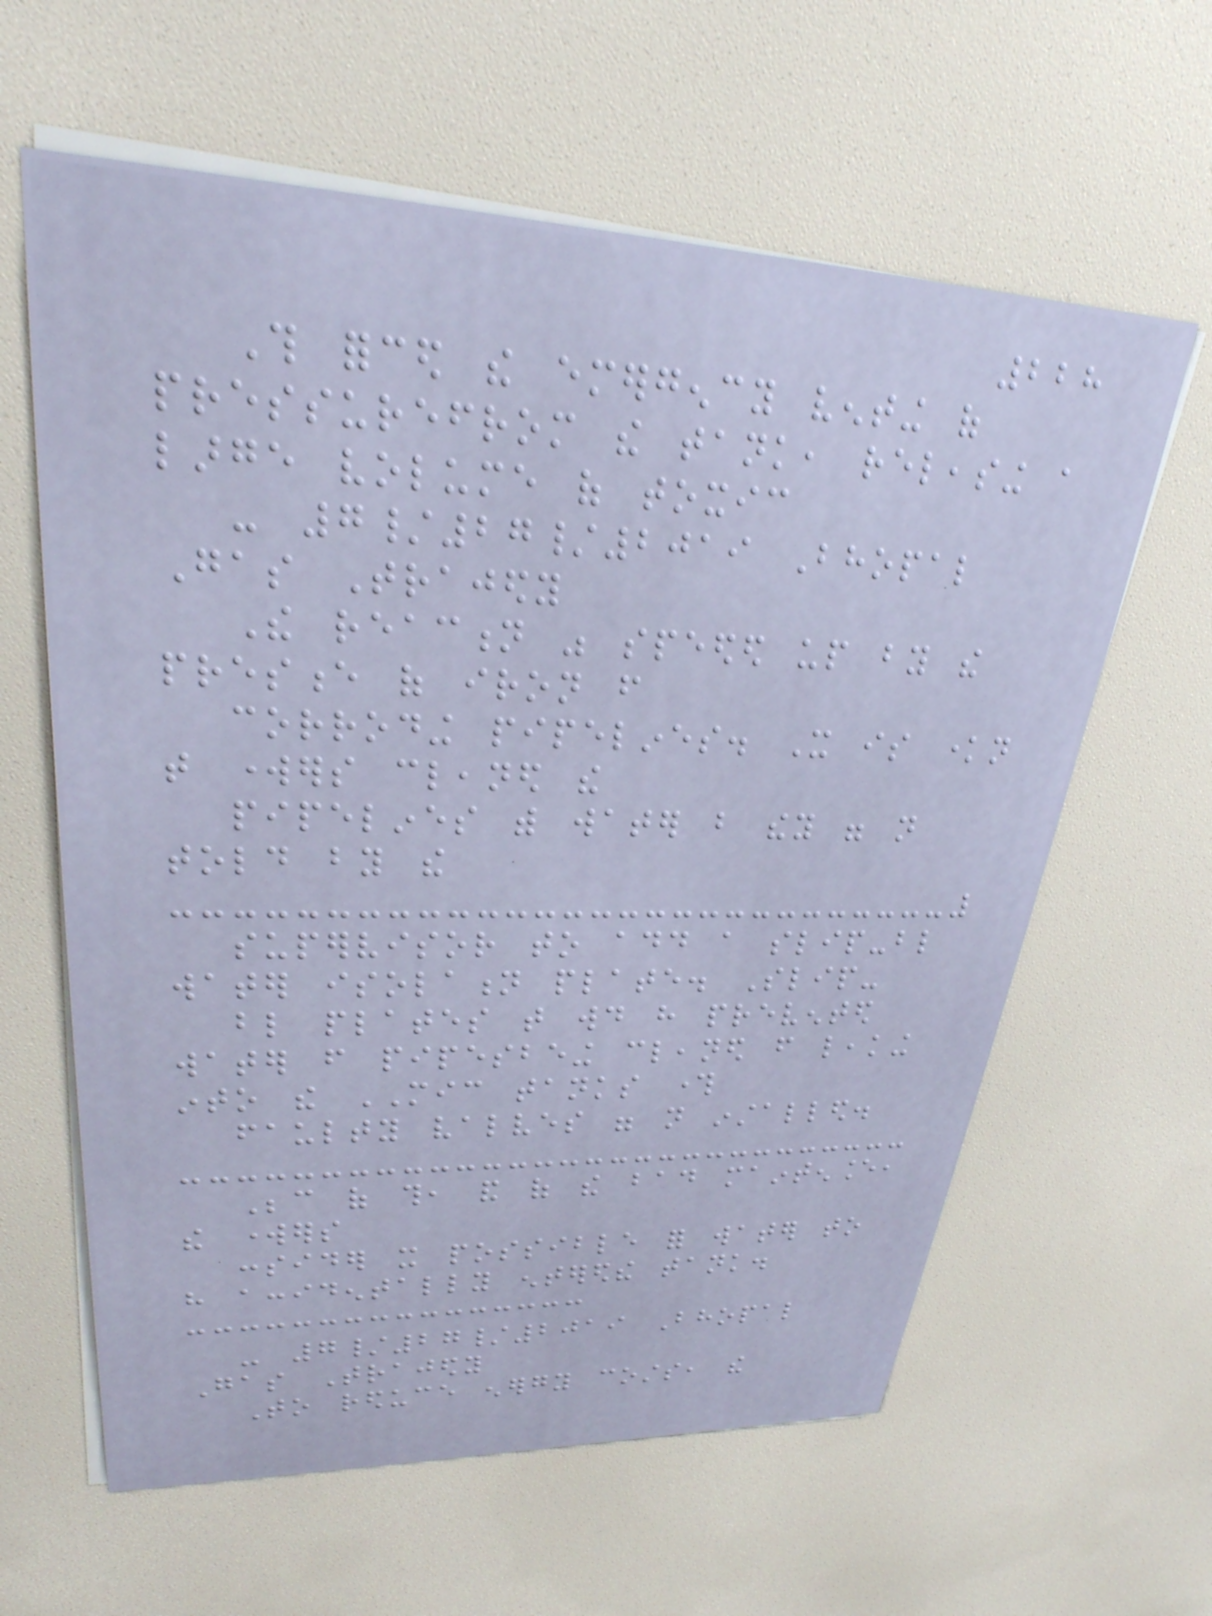228
This forced the emergency venting of
pressurefrom the tank, releasing a
large volume of toxic
- 7/27/2019 Bhopal
Gas Trajedy
The reaction was speeded up by the
presence of iron from
corroding pipelines. It is known
that workers cleaned the
pipelines with water but they were not
told by the
supervisor to add a slip-blind
water isolation plate. Slip-
blind plates that would have prevented
water from pipesbeing cleaned from leaking
into the MIC tanks through
faulty valves were not installed.
Because of this, and of the bad maintenance,
the workers
consider it possible for water to
have accidentally enteredthe tank.
- 7/27/2019 Bhopal
Gas Trajedy
To reduce energy costs, the
